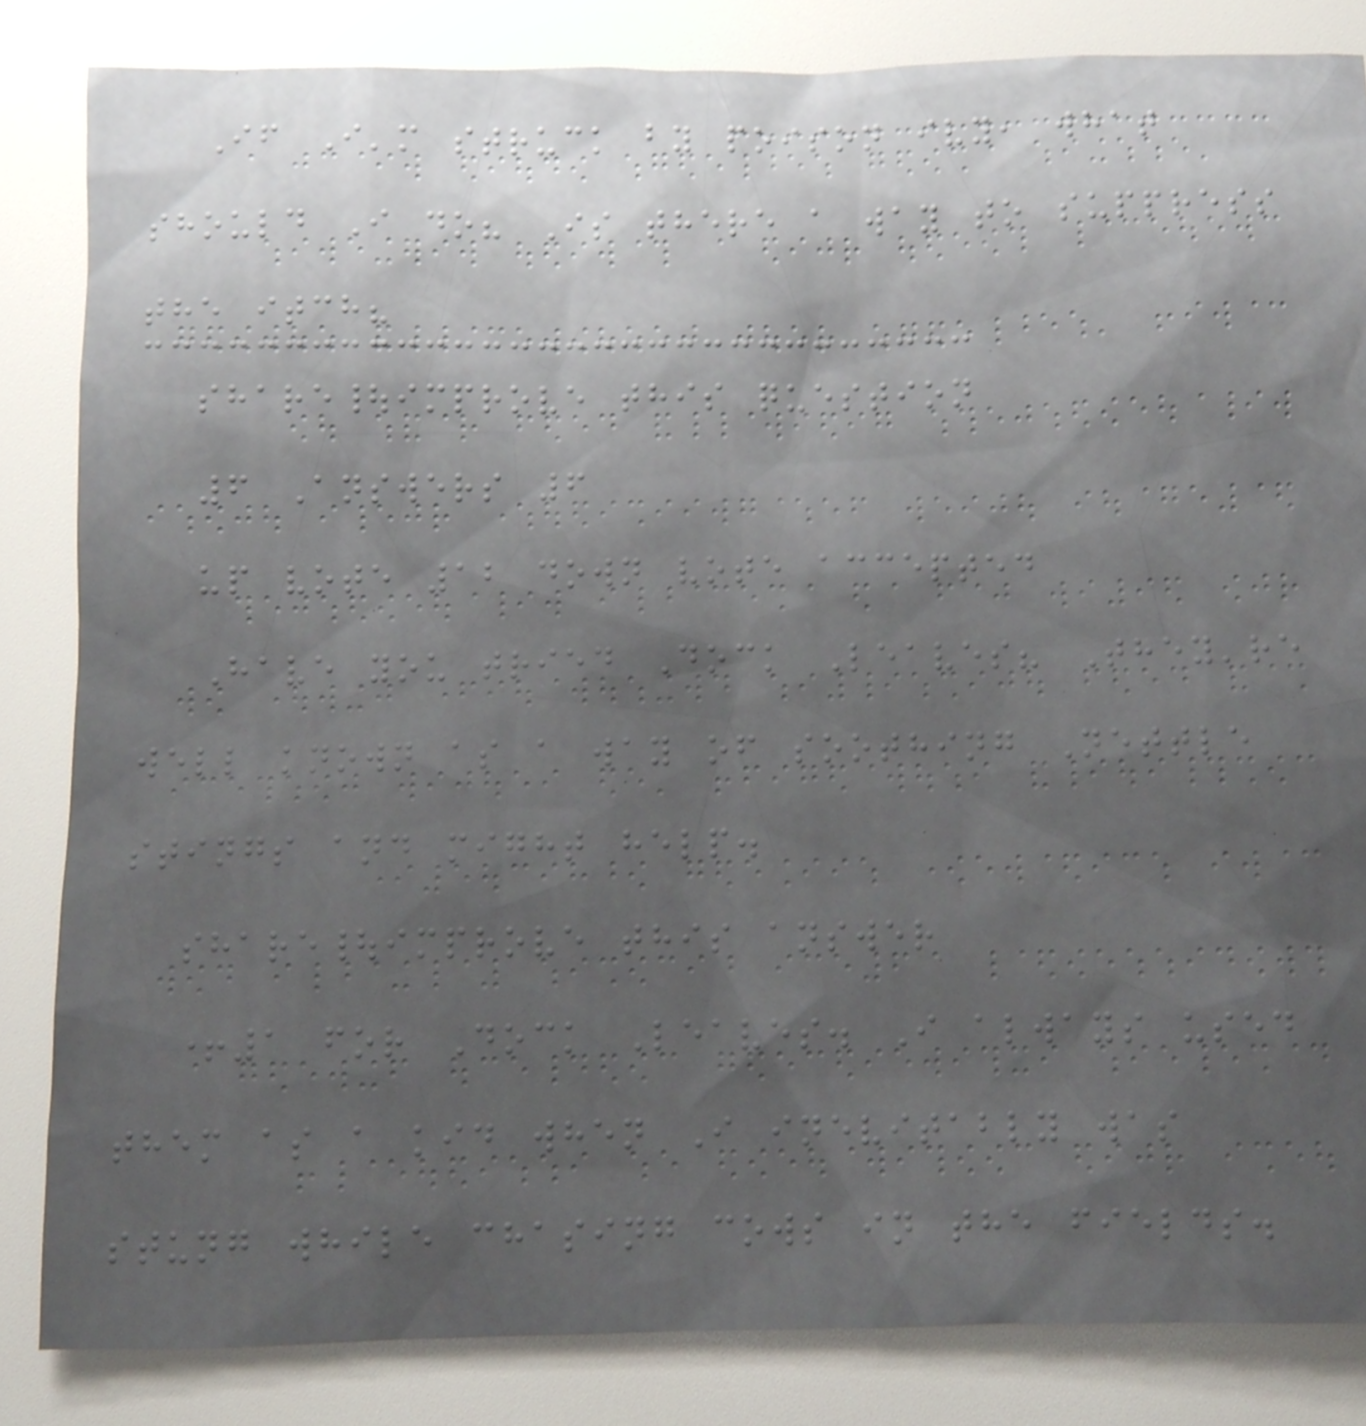If I'm struck by poison ivy, what
should I do? Is there a way to suppress
the itch?
share|improve this question
6 Answers 6
up vote 12 down vote accepted
Have you tried Dock Leaves? They're
well known as a way of soothing Nettle
stings and might help.
share|improve this answer
+1 for Dock Leaves. I always used
them as a kid when I inevitably was
stung while chasing cows in the fields.
